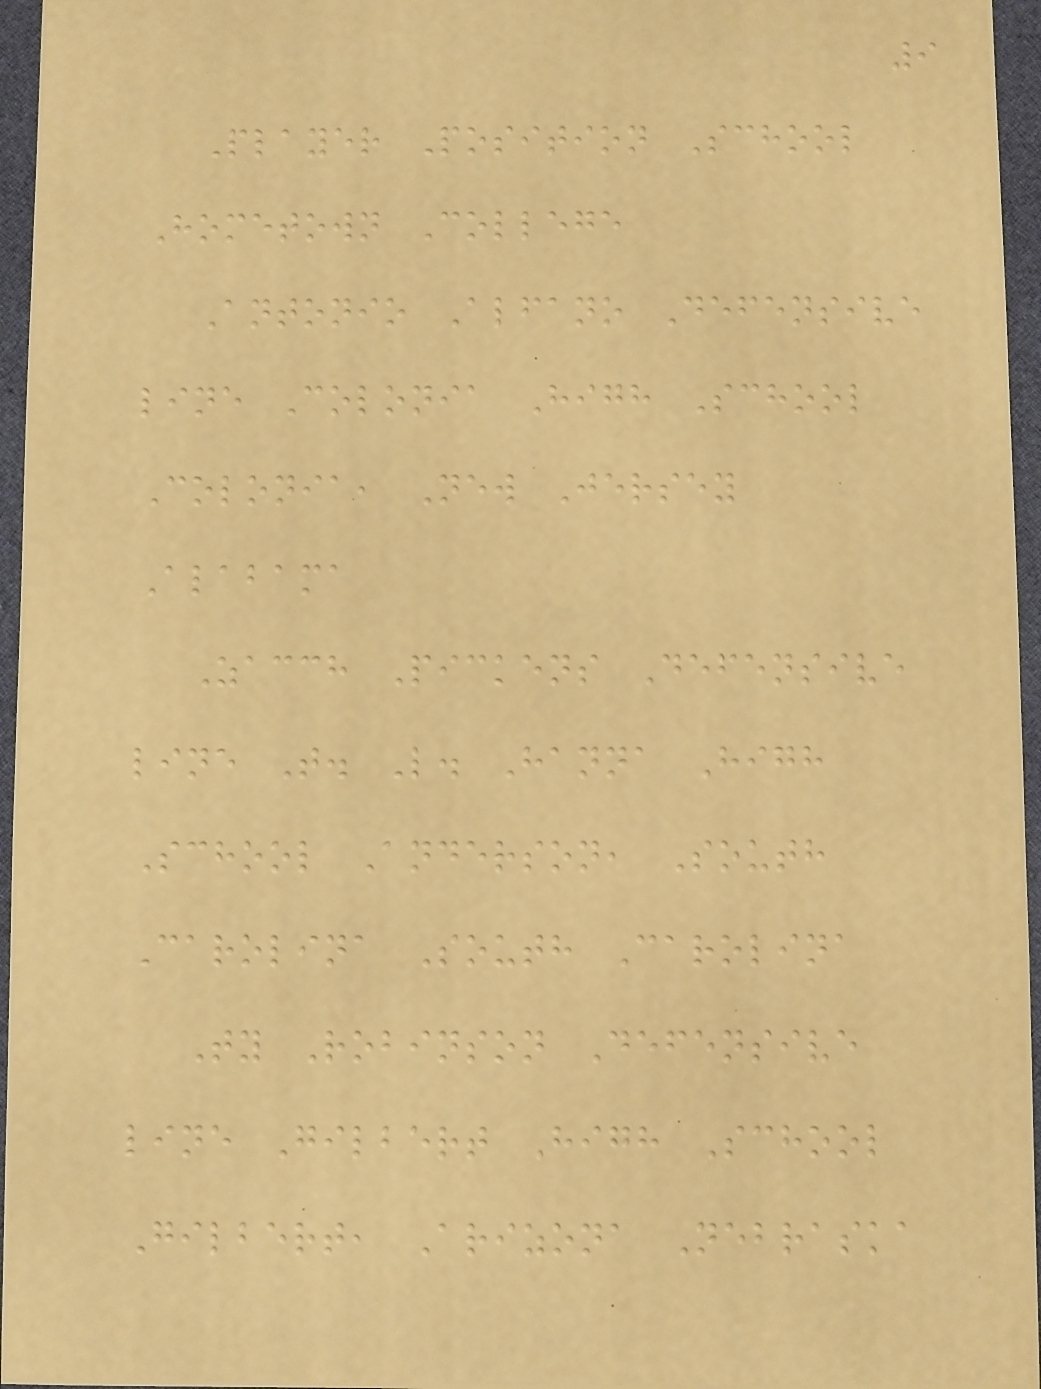9
Player Position School
Hometown College
Antonio Alfano Defensive
line Colonia High School
Colonia, New Jersey
Alabama
Zacch Pickens Defensive
line T. L. Hanna High
School Anderson, South
Carolina South Carolina
Ty Robinson Defensive
line Gilbert High School
Gilbert, Arizona Nebraska
